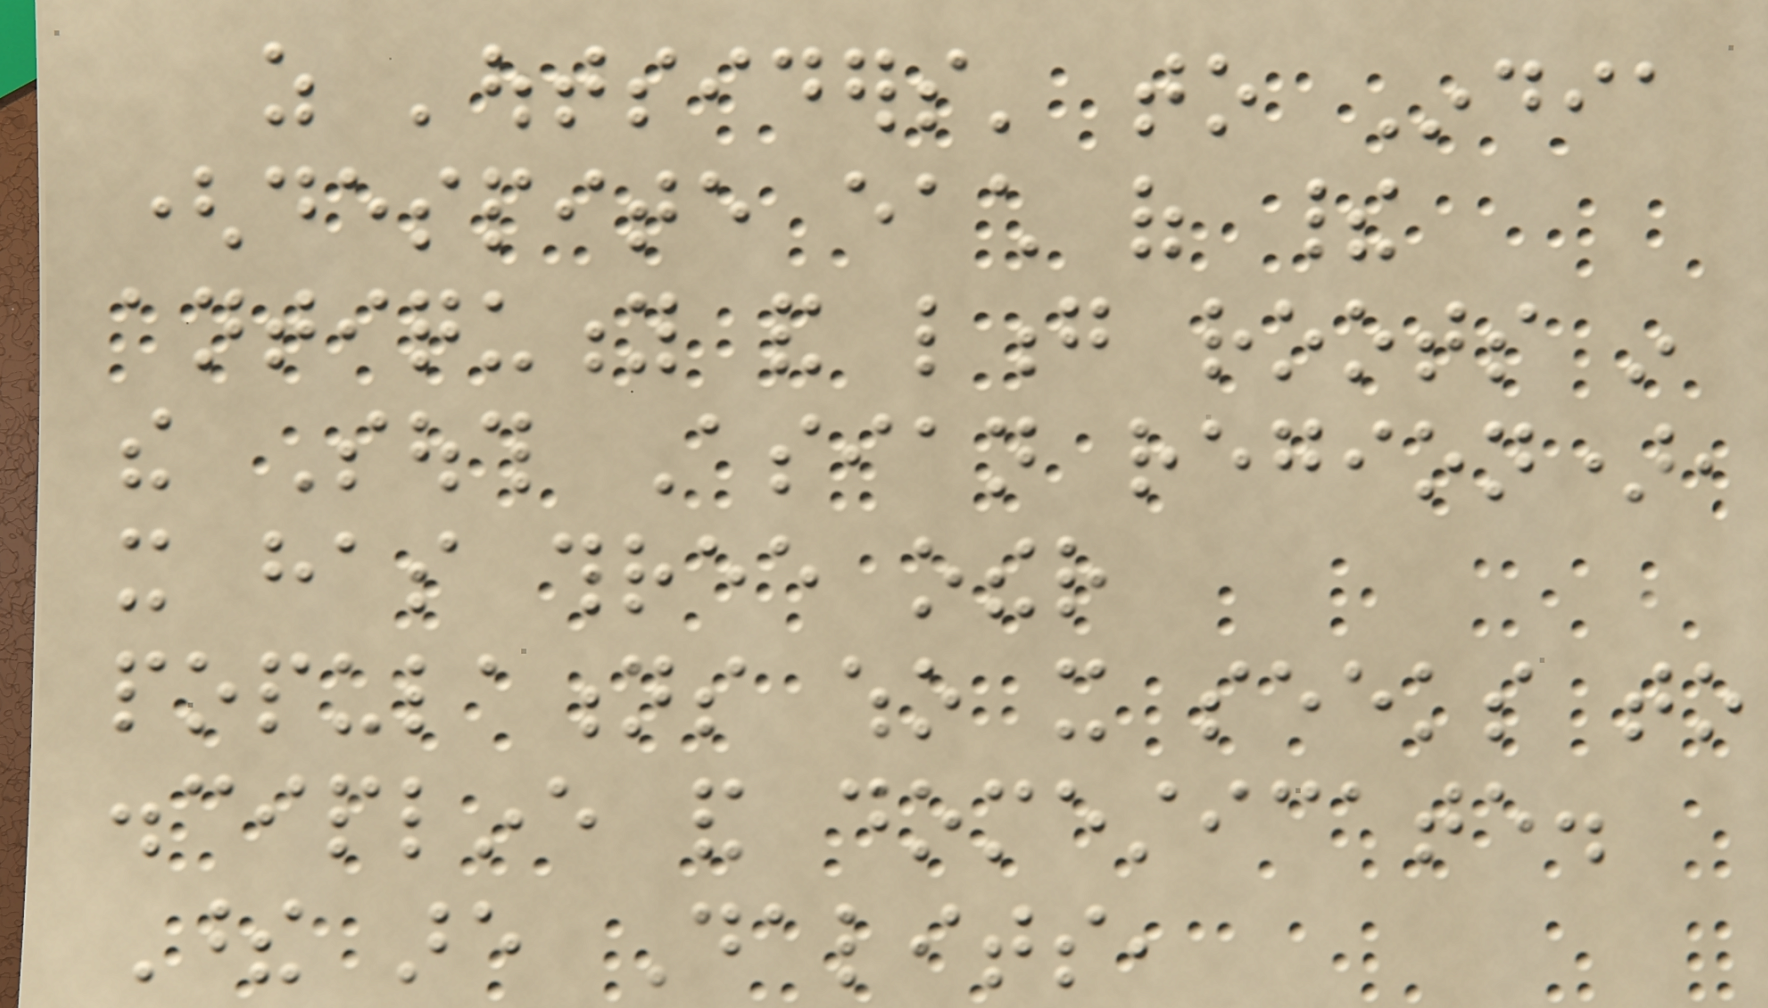as 'outsiders' to India
(despite each of their
antiquity and long roots in
the South Asian region),
it has three other
populations who it seeks to
discipline and domesticate.
These are Dalits,
